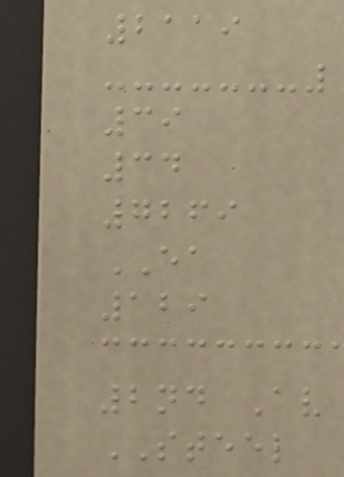2119
39
34
7269
EA
129
2nd Av
STEEL
